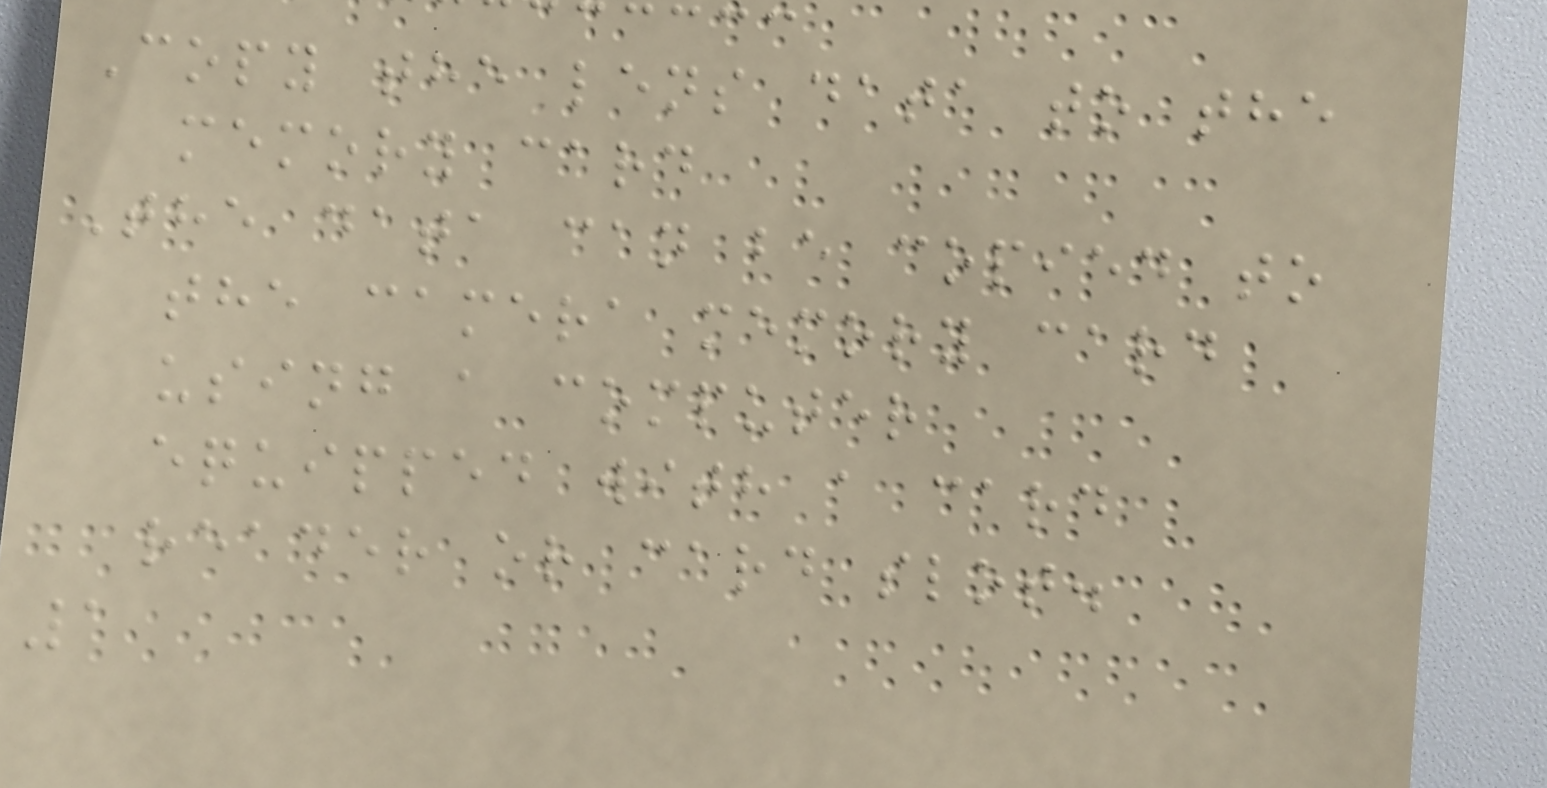Copy the lens data to the
memory card
The data can be copied to
the camera memory card
using a computer
equipped with a card
reader or card slot.
1
